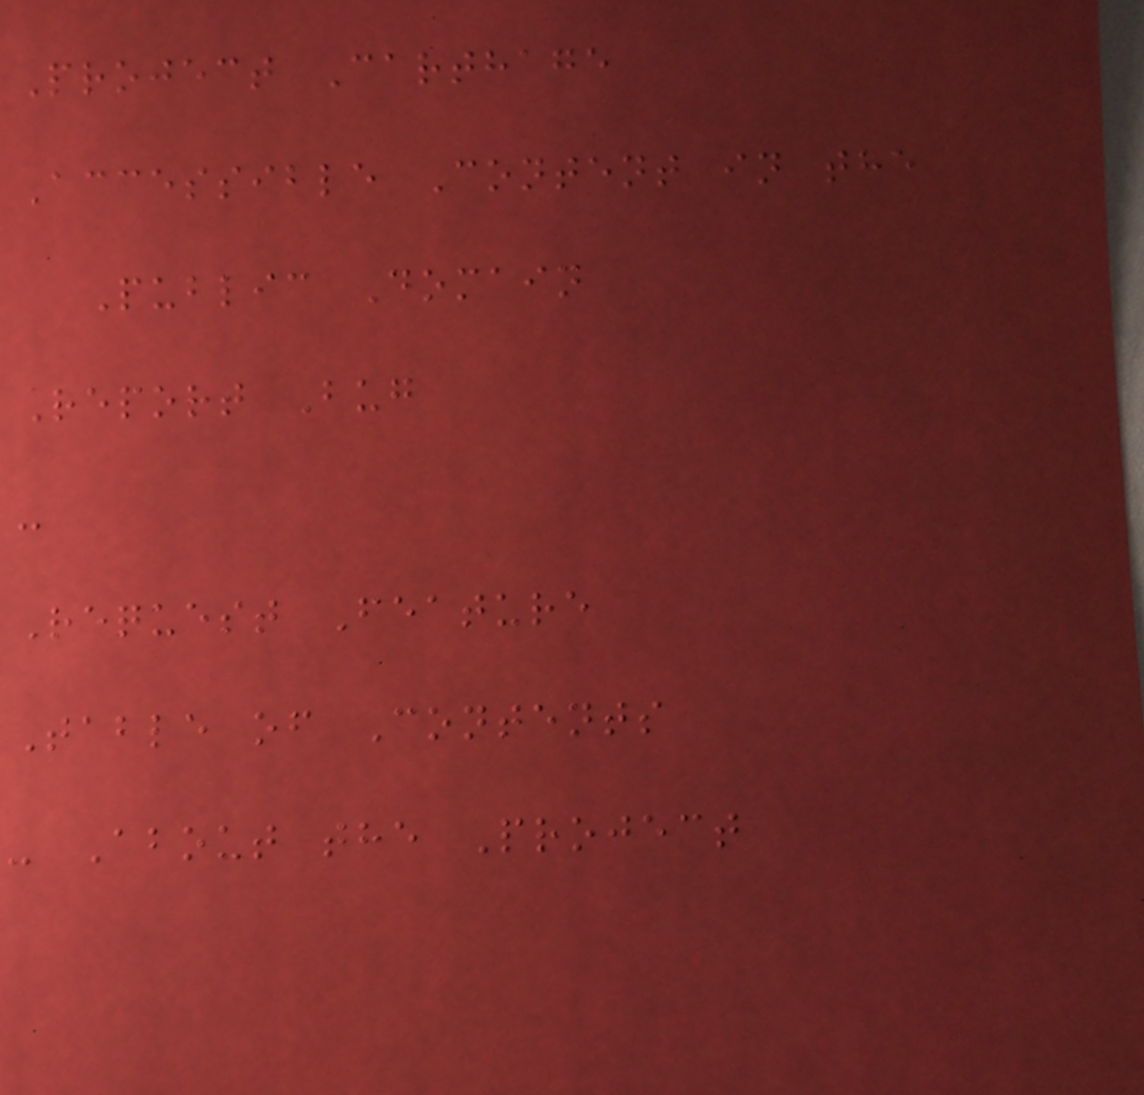Project Carthage
Accessible Content in the
Public Domain
Report Bug
-
Request Feature
Table of Contents
- About the Project
